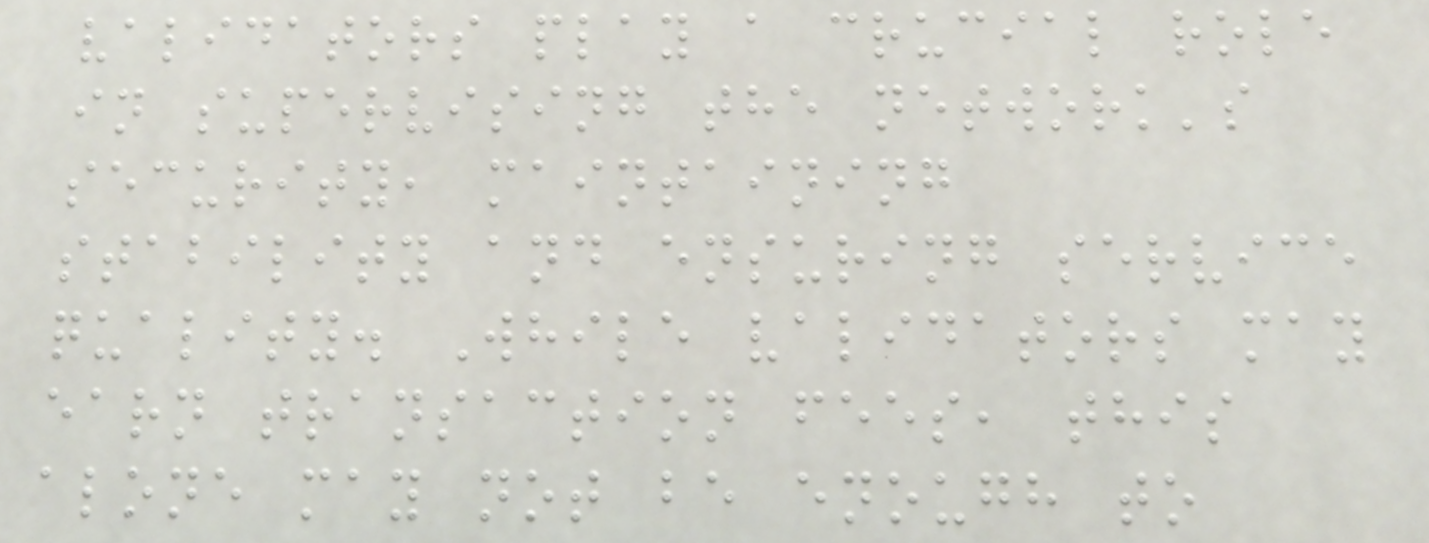validators play a crucial role
in supervising the network's
security, maintaining
stability and ensuring service
quality. While validators may
earn transaction fees, this
alone may not be enough to
